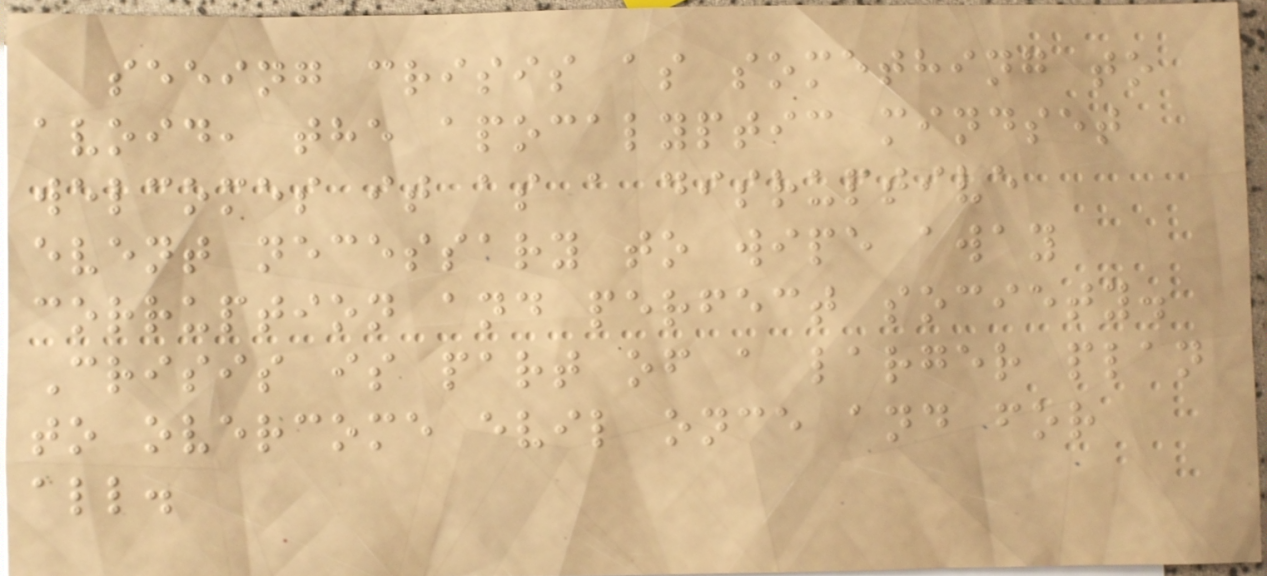seeing crisis as something to
avoid, the apocalyptic mindset
welcomes it as a disruptive
event necessary to wipe away
corruption and perfect society.
Crisis is part of a larger plan
to overcome evil once and for
all.
